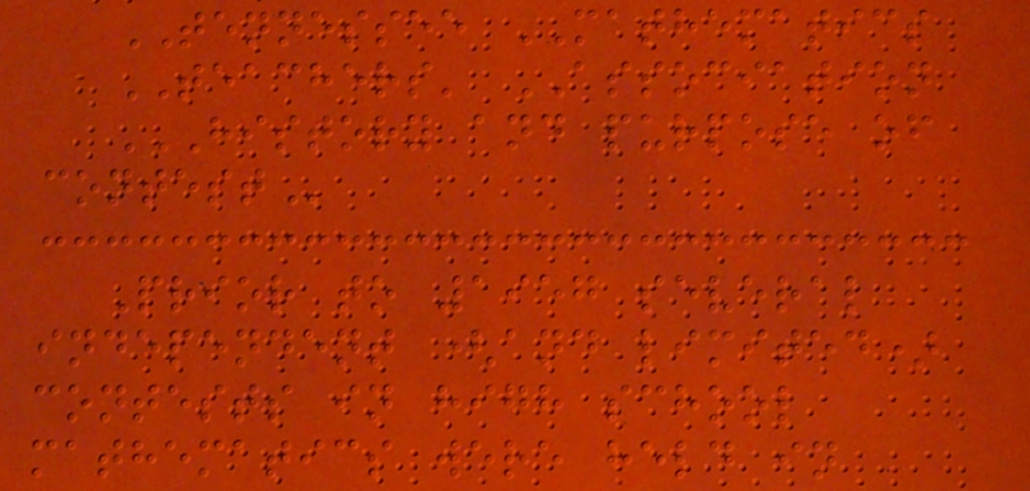TENNESSEE MATHEMATICS
TEACHERS' ASSOCIATION
HISTORY AND PURPOSE OF
CONTEST
Prior to 1957 several
independent (and limited)
contests in high school
mathematics were held in
